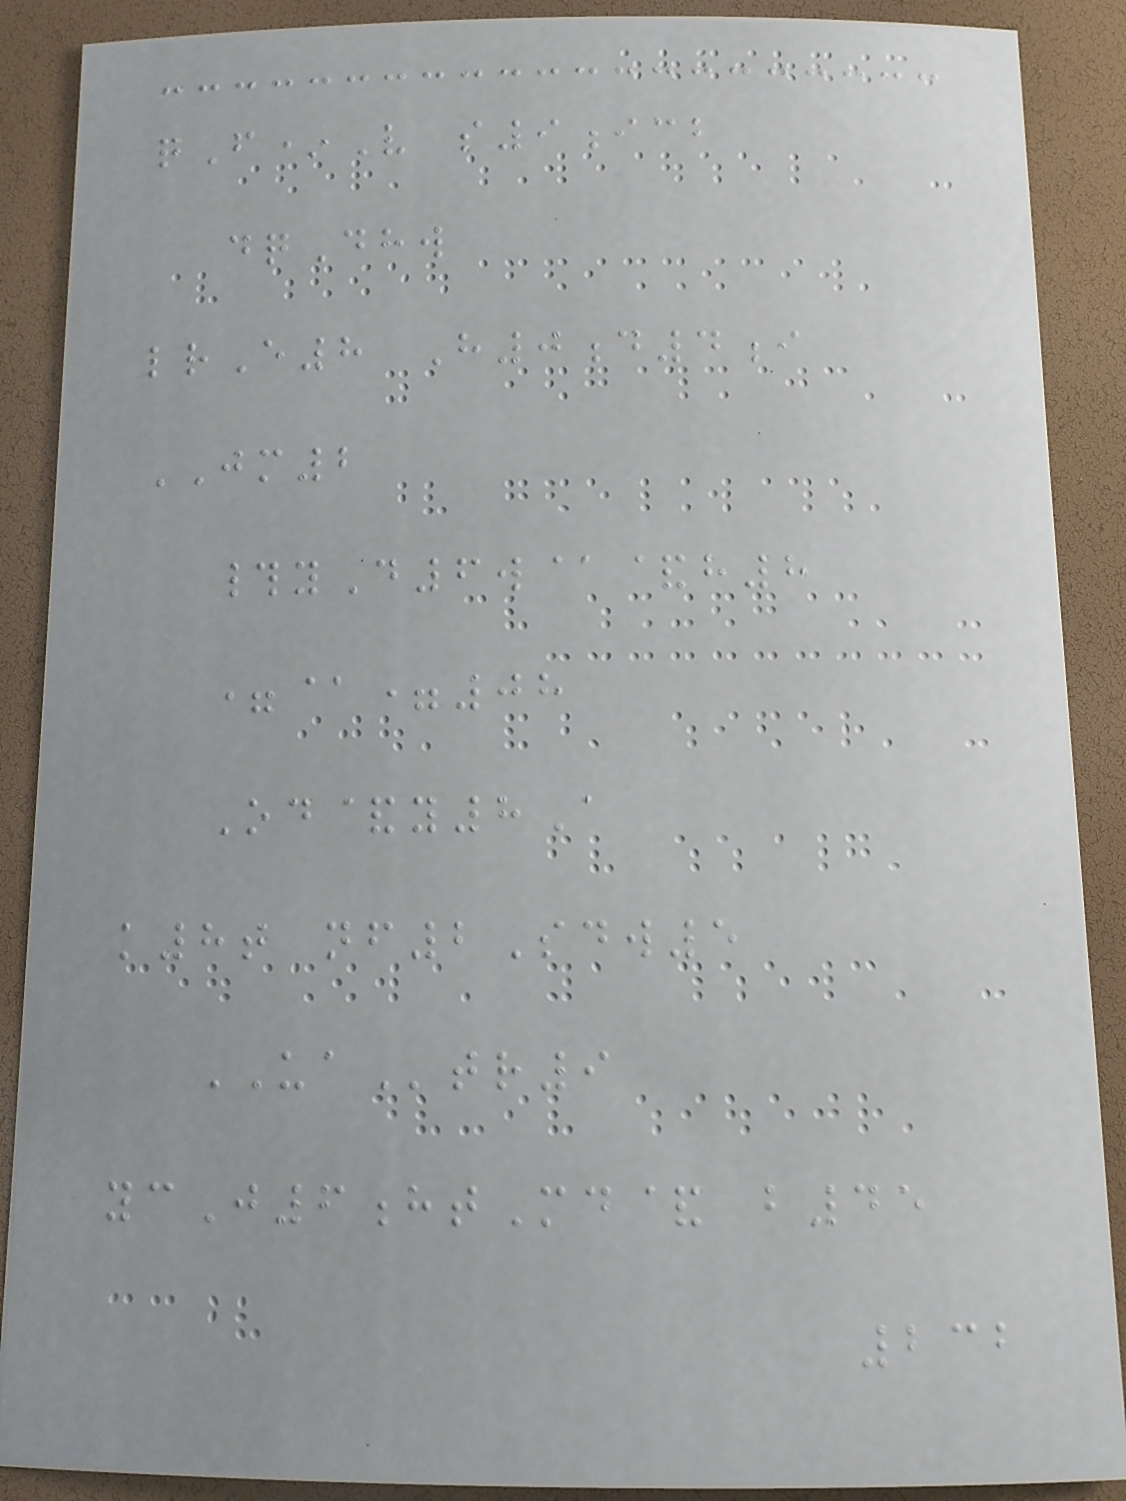qF*V s9icb
dqDhw
lrE8 H0d4i
JM2
#yD6w@&h8
=@=08
Od&y8A
k8t nf2Sdw5
UAtr9
ycJ6htMd& b45
232
